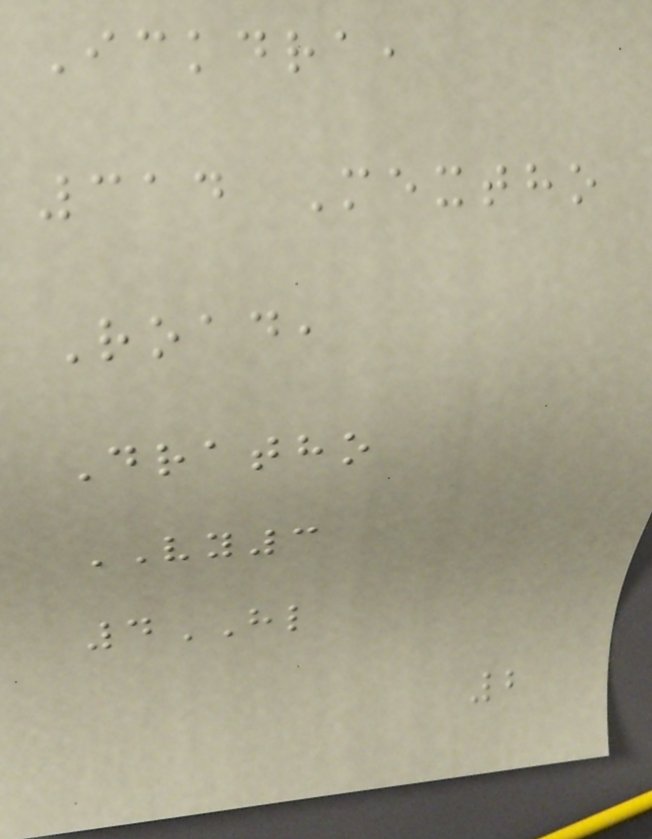Ickdra,
314 Mextho
Road,
Dratho
VY3
4HL
2
